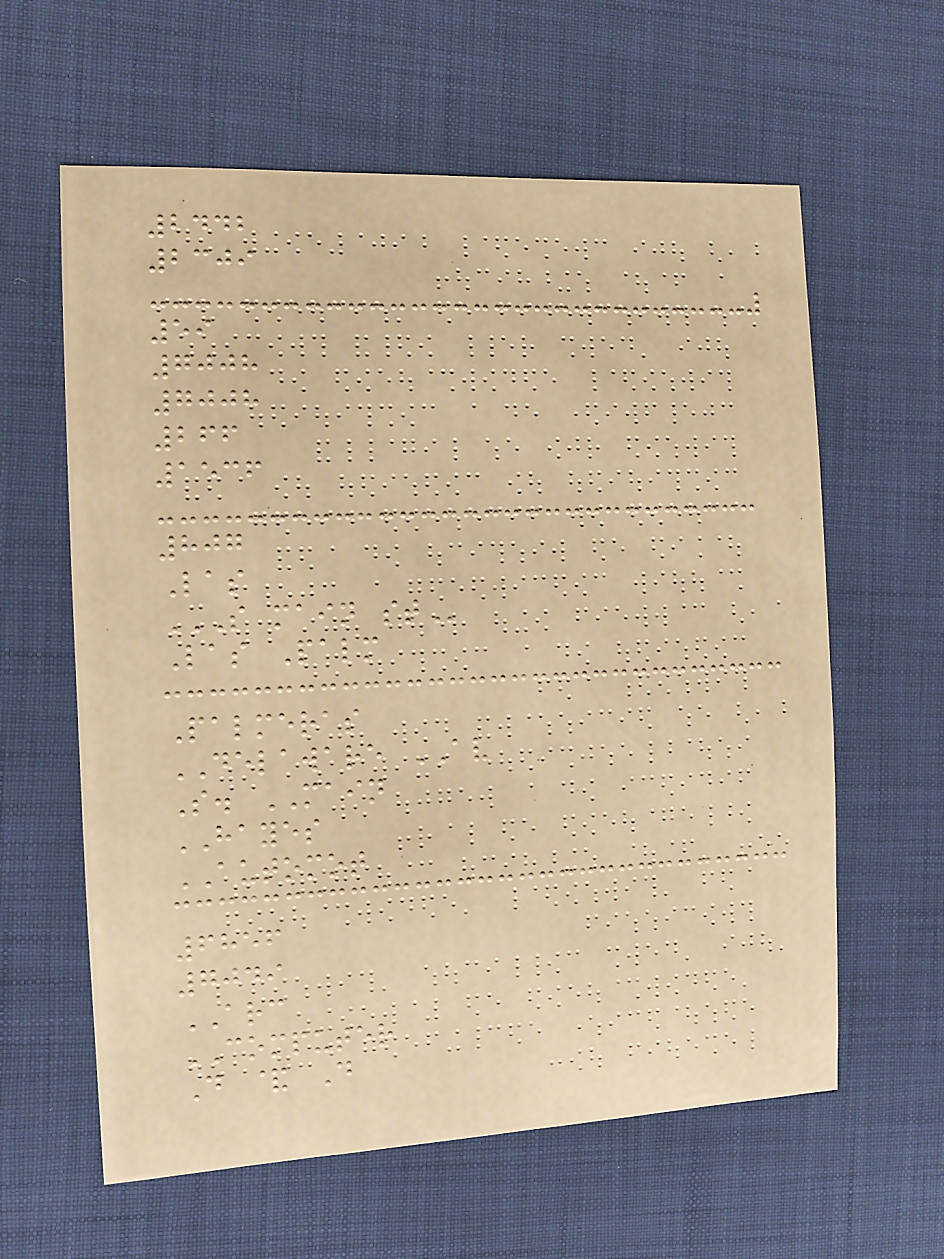2442
2309
59
7008
7008
266
1536
807
Las
S MAIN ST
Las Palm
Palmeras
DELAWARE AV
S. MAIN
HAYES
AUTOMOT
6856
7049
ARC
COMPUTER
D & D
